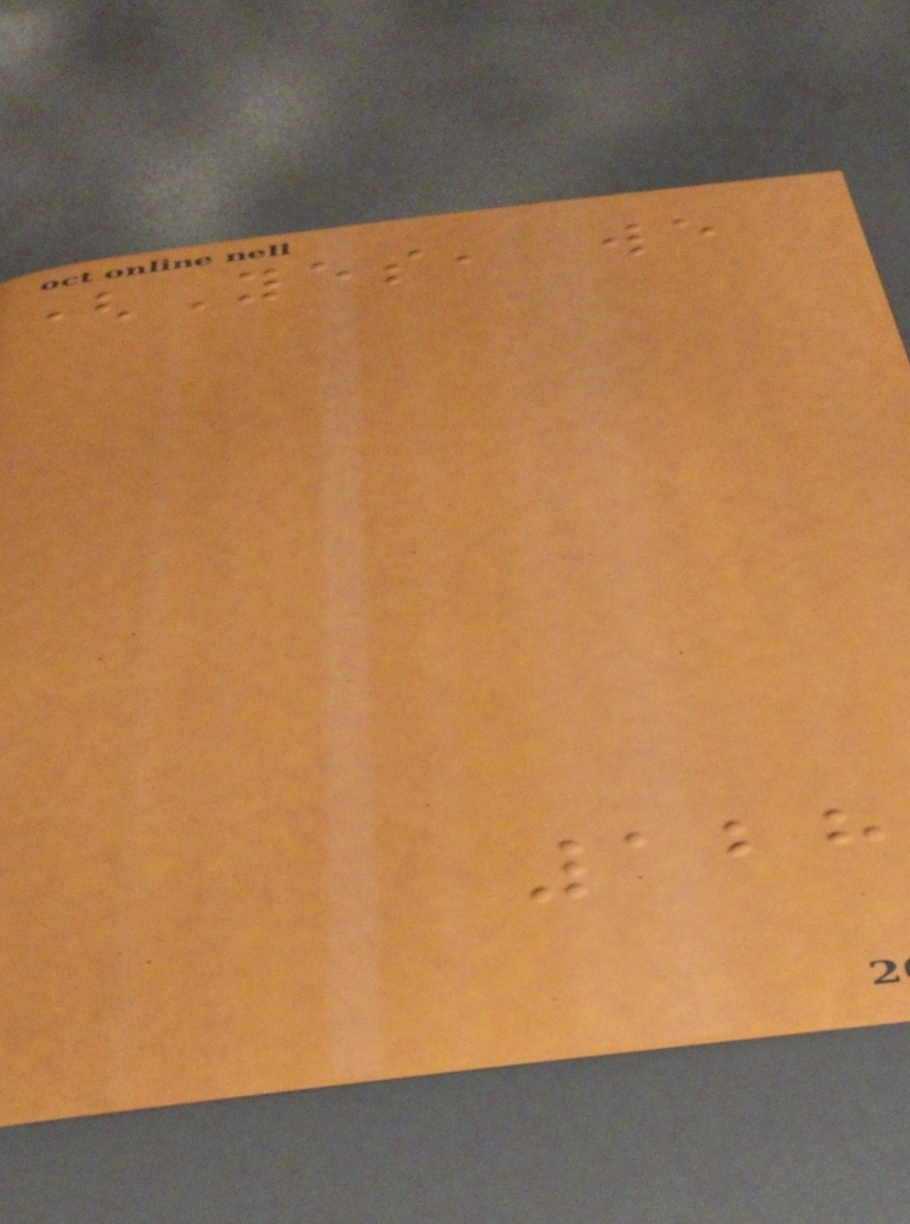(Yes, we
128
